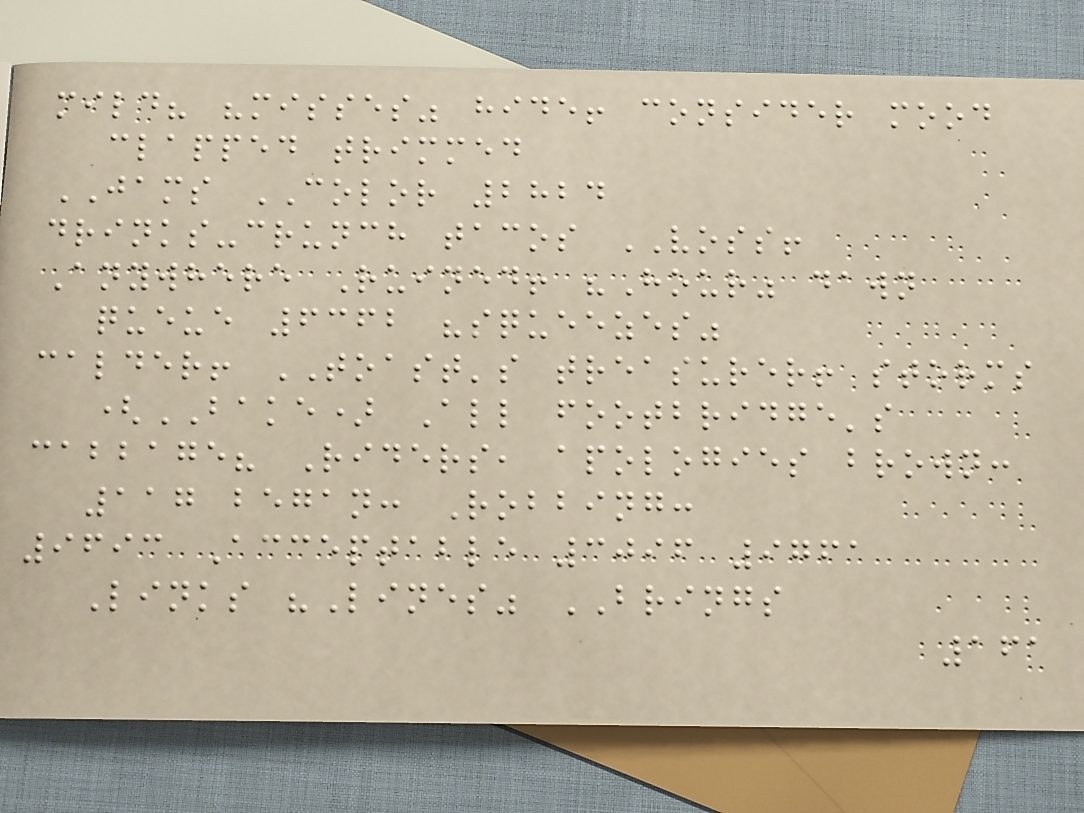mild? "misses" hide! consider mood
clapped trimmed
JAMS COLOR 2824
drinks-crunch tacos VOSS!
Anywhere Ruined! "Hour" dawn
queue 6362 "squeezes"
calder! TOAST's treasurer! storms
(BAKE) All footbridge's
cabbage? Riders, apologies brown:
117 began: Robbing:
9693 Acceptable 3096 9761
Links "Lines" BRINGS
161
